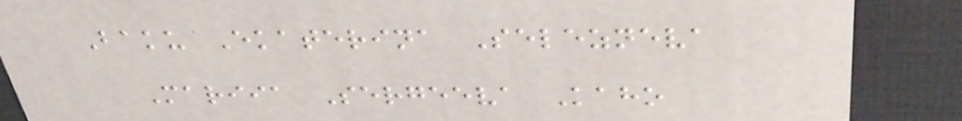Baku Ekaterina Selezneva
Mariia Sergeeva Kaho
